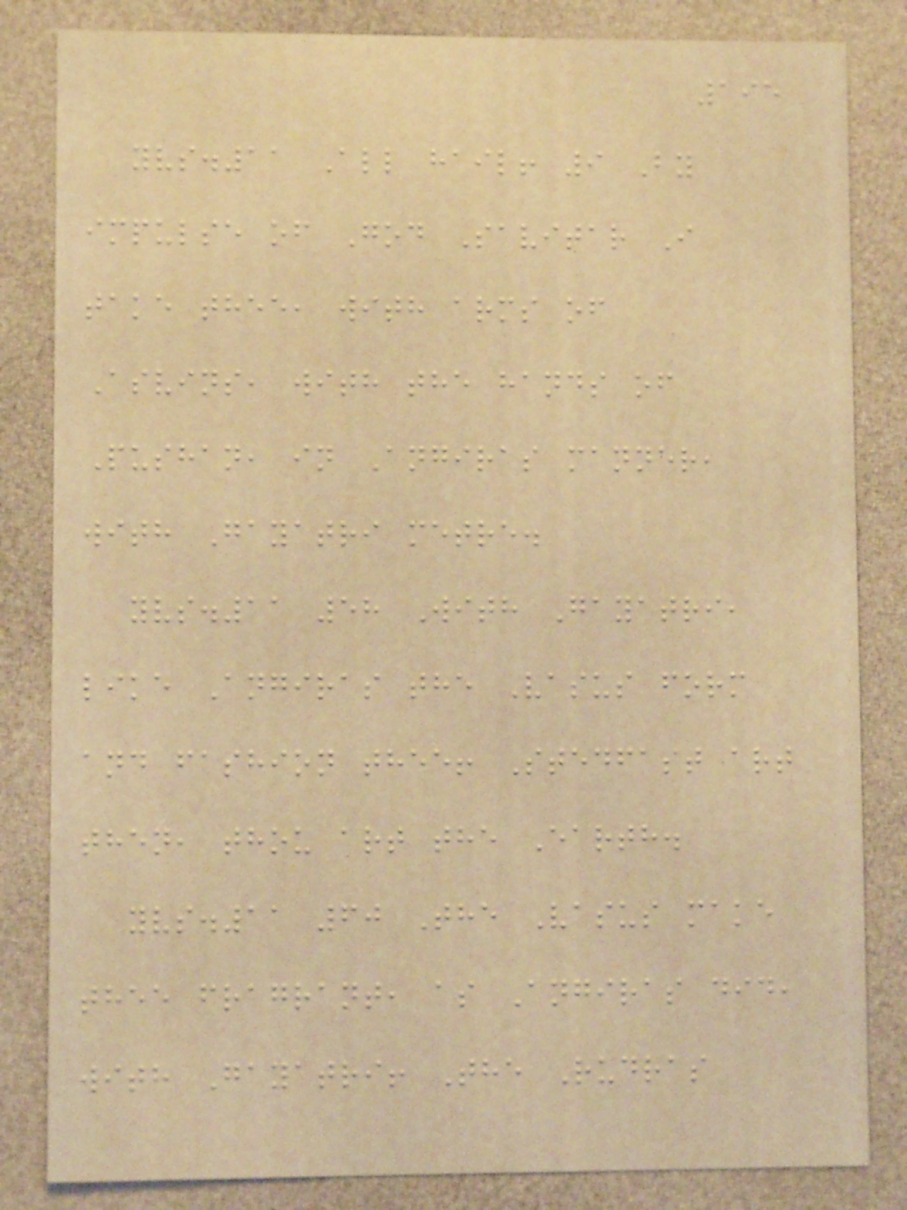195
yvs.11 All hail! 9 By
impulse of God Savitar I
take thee, with arms of
Asvins, with the hands of
Pushan, in Angiras manner,
with Gayatri metre.
yvs.11 58 With Gayatri,
like Angiras the Vasus form
and fashion thee! Stedfast art
then, thou art the Earth.
yvs.11 60 The Vasus make
thee fragrant, as Angiras did,
with Gayatri! The Rudras
